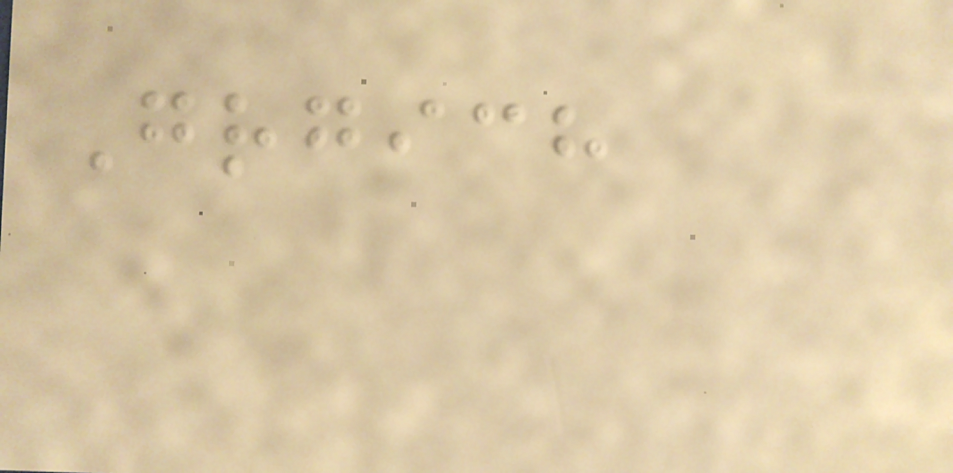Grgich
